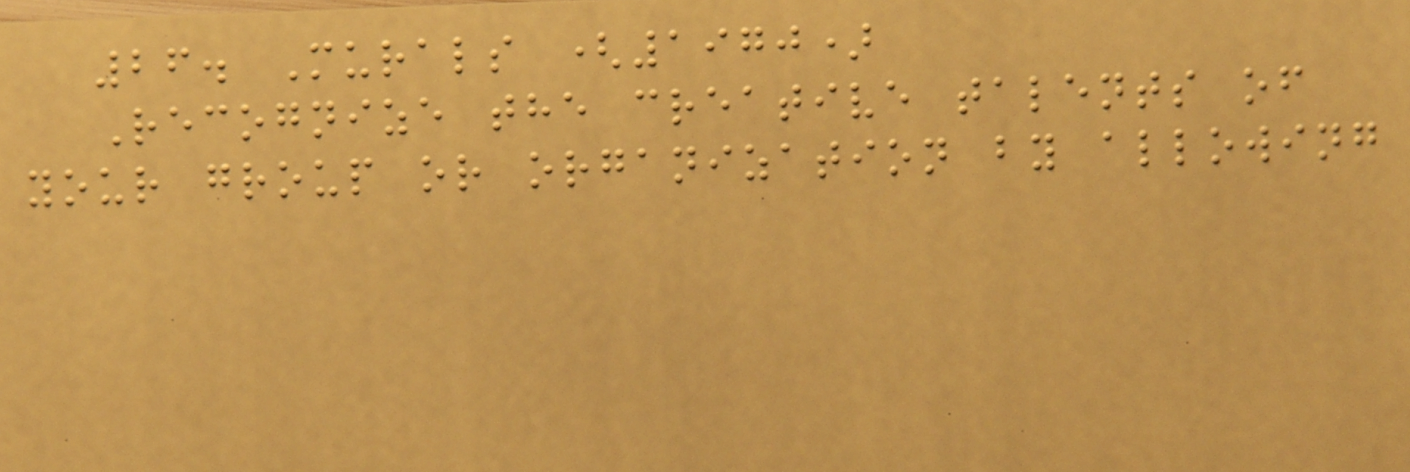26. Murals (1970)
Recognize the creative talents of
your group or organization by allowing
